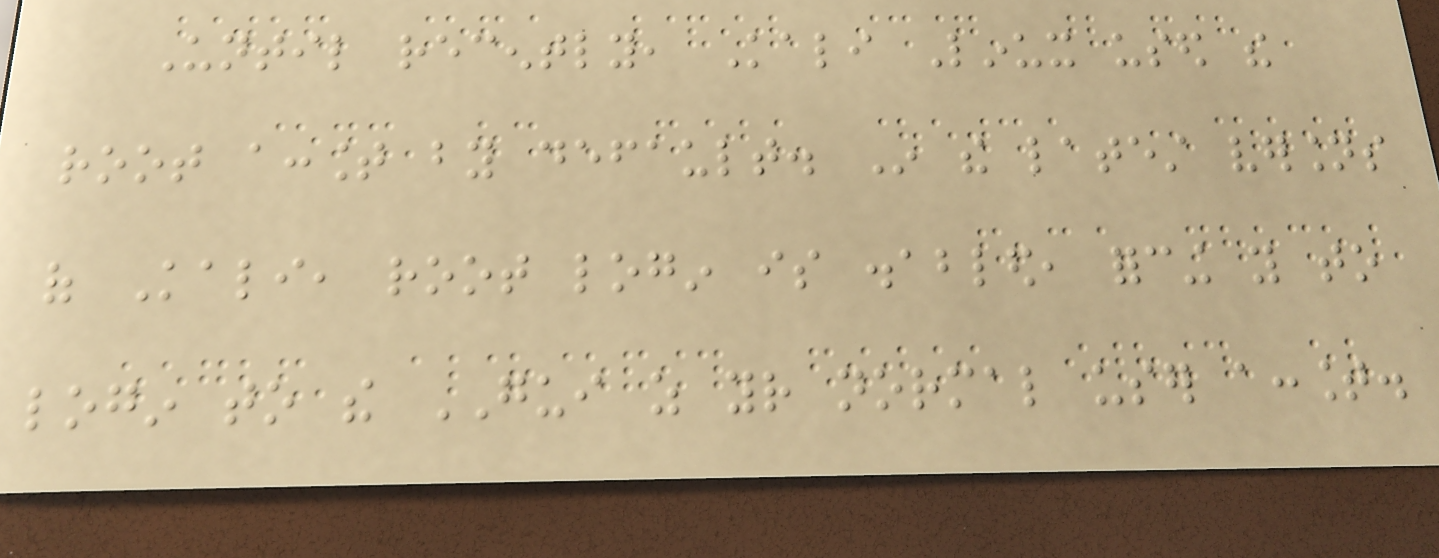Until recently, Kali Linux used the
root account by default. In the latest versions
of Kali, root login is disabled, forcing you to
login to the GUI as your normal user account.
